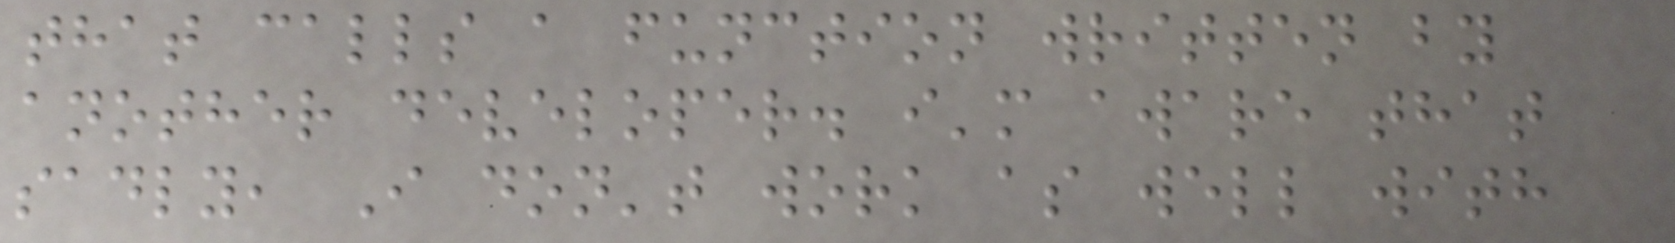that calls a function written by
another developer. i'm aware that
sadly, I don't work as well with
